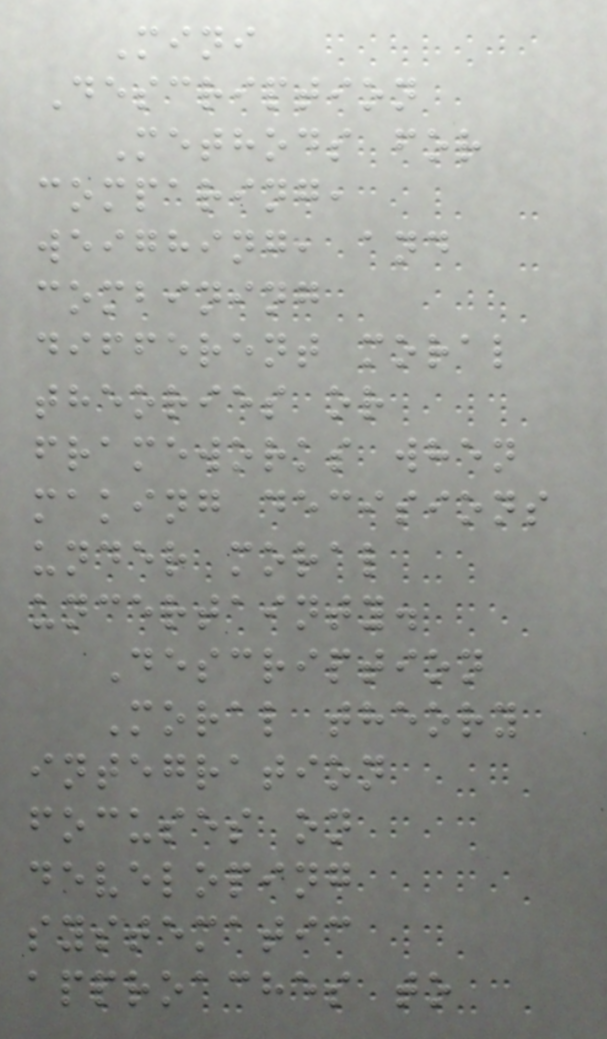Mini
Description
Methods for
comparing,
weighing, and
combining
different moral
theories or
frameworks when
making decisions
under moral
uncertainty.
Description
Moral theory
integration
focuses on
developing
systematic
approaches to
